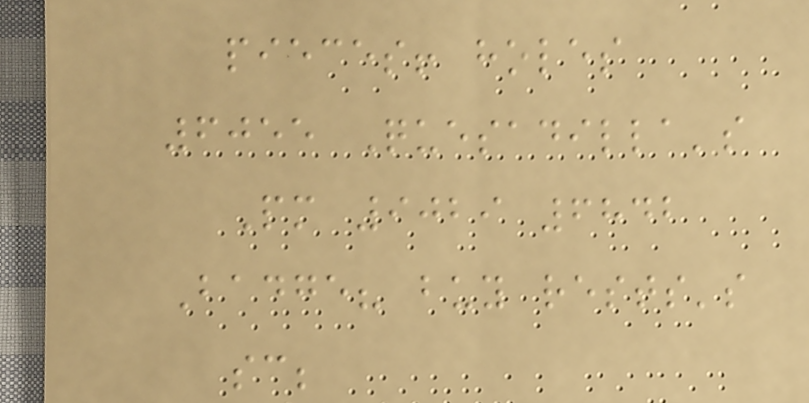pieces! holes
6055 Quesadilla's
Pm 9029 6842
Badge? buy rests's
sc;
